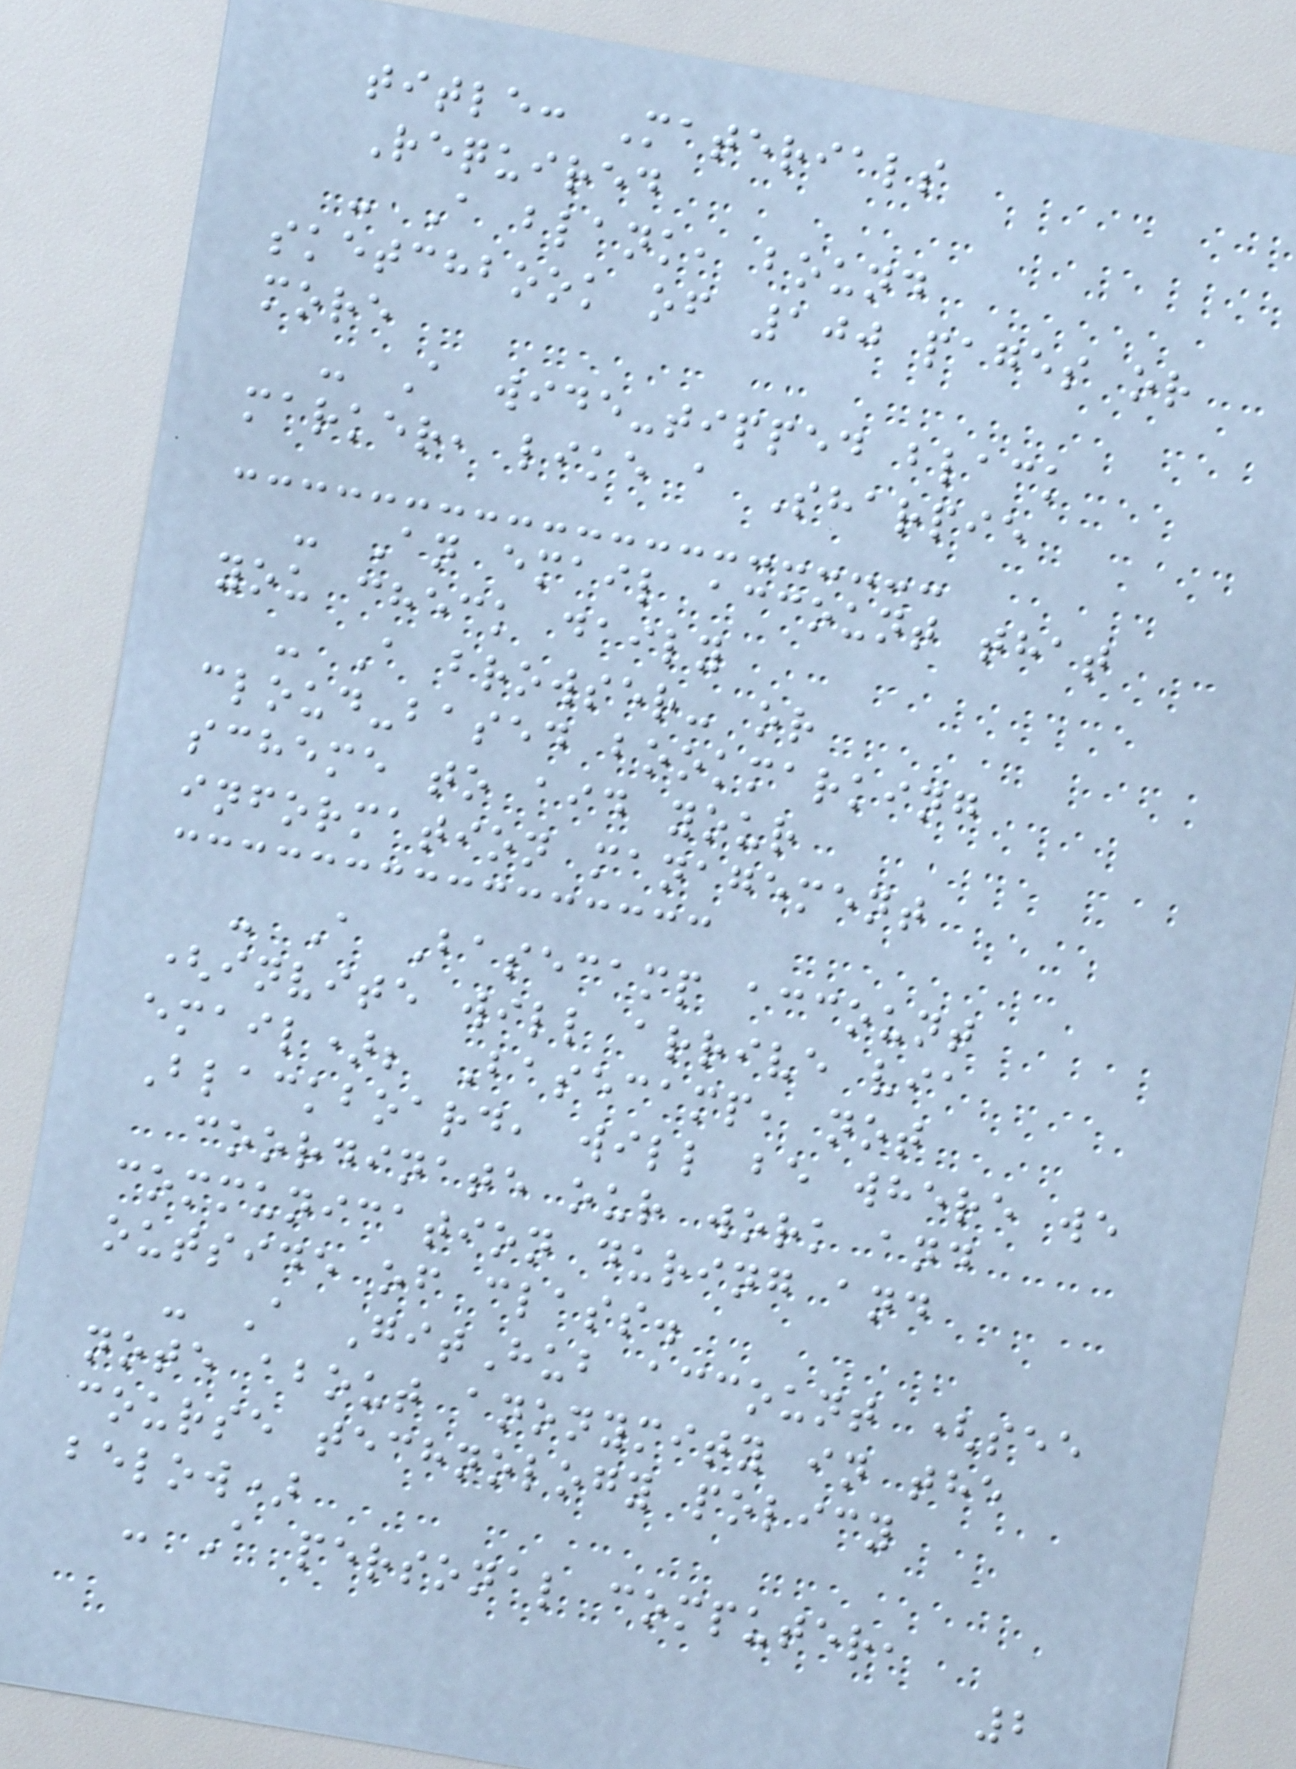title: Materials
Required
- A blank, bound
sketchbook of 100 pages or
more
- A wide-tipped black
marker, like a Sharpie
- An email account that
you check daily
- A browser- or
cloud-based bookmarking
scheme to aid your
information management
- A Basecamp account
(invite will arrive via
email); Basecamp, not
Blackboard, will be where we
coordinate our work and
communication during and
outside of class.
- A GitHub account (see
note about anonymity in the
course technology policy
below)
- A personal computer,
2
